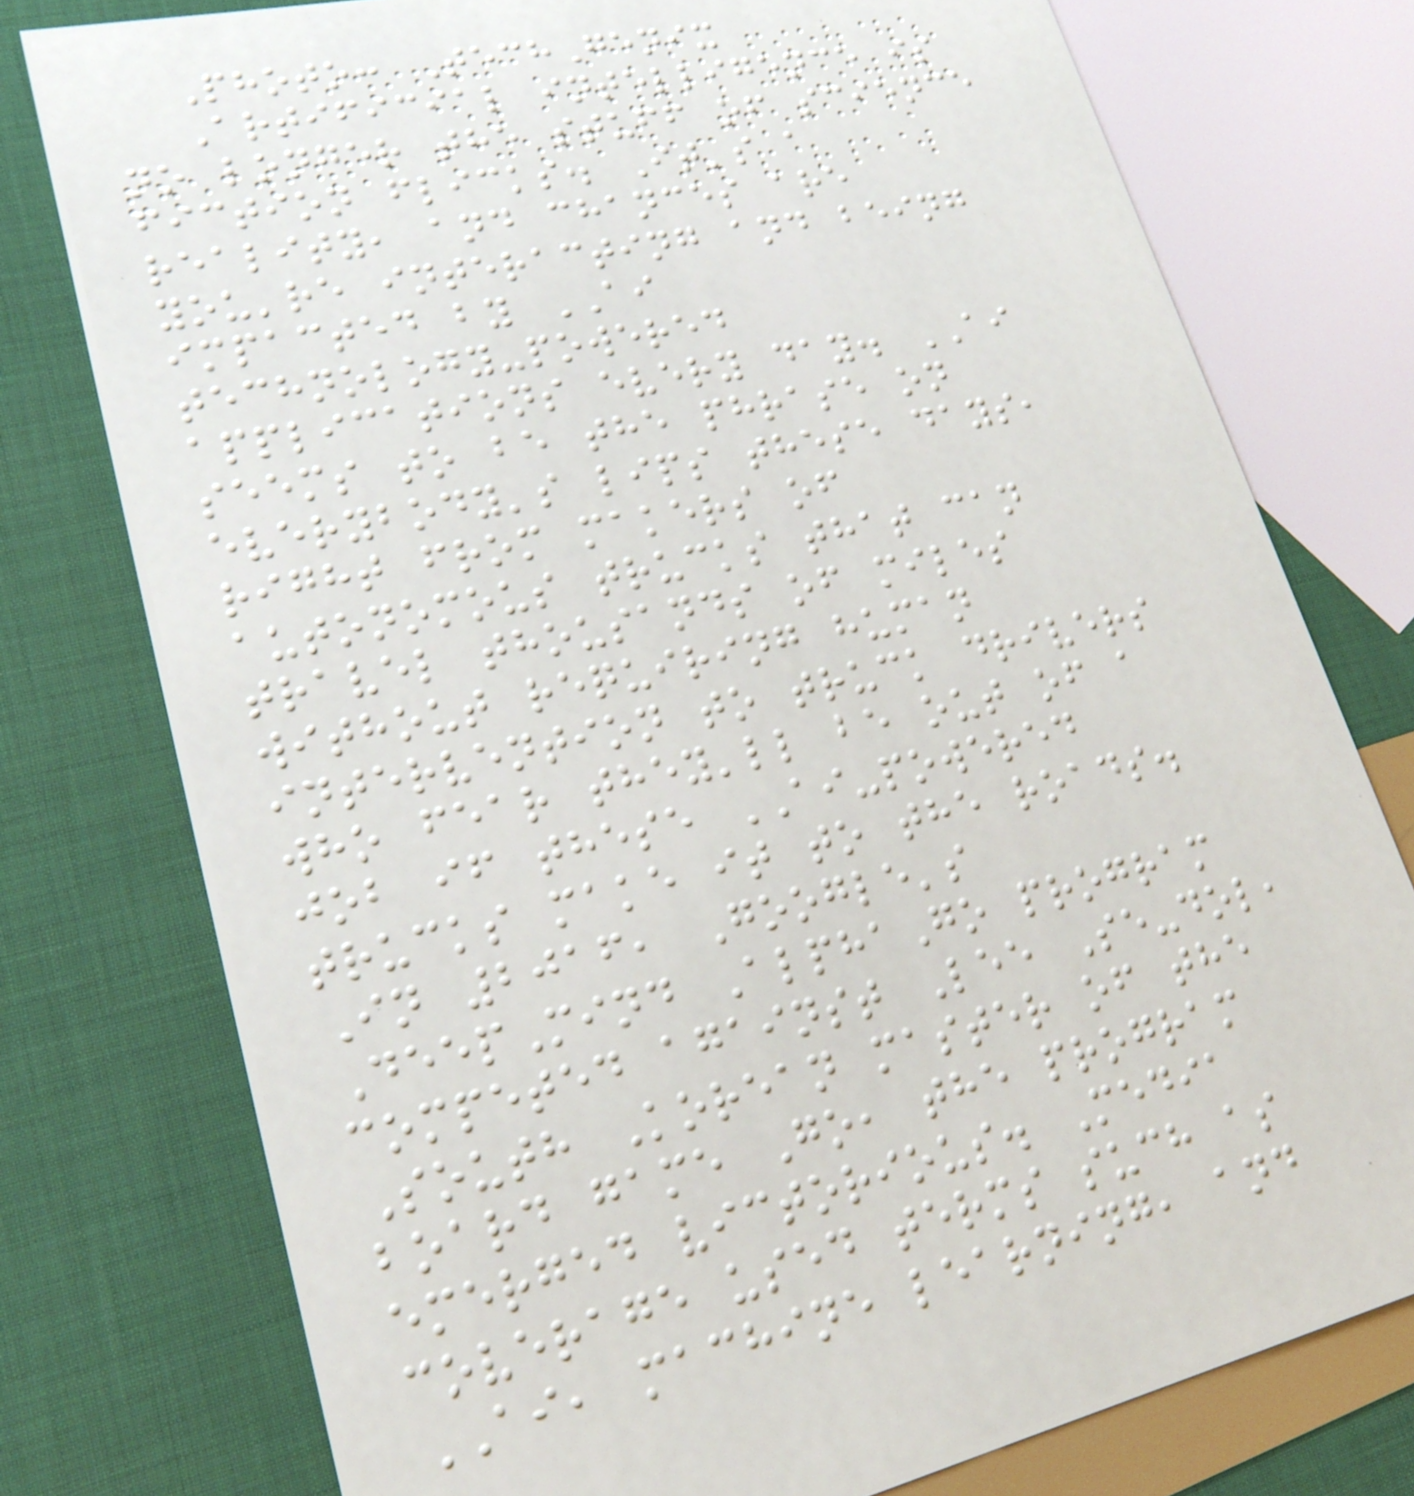Photo: TechGenix
Artificial intelligence is
no longer the stuff of science
fiction flicks. It's a
reality, and chances are
you're interacting and being
impacted by AI
technology-powered
applications every day. AI
seems to be the phrase on
everybody's lips these days,
right from makers of
autonomous trucks that can
travel thousands of miles
without requiring human
intervention to truck drivers
who fear they'll be out of a
job if these AI-powered
trucks make it to the roads.
In 2016, Google's
DeepMind AlphaGo program
competed against Lee Se-dol,
South Korean master of the
board game Go, the program
emerged victorious. Media
coverage used terms such as
AI, machine learning, and
